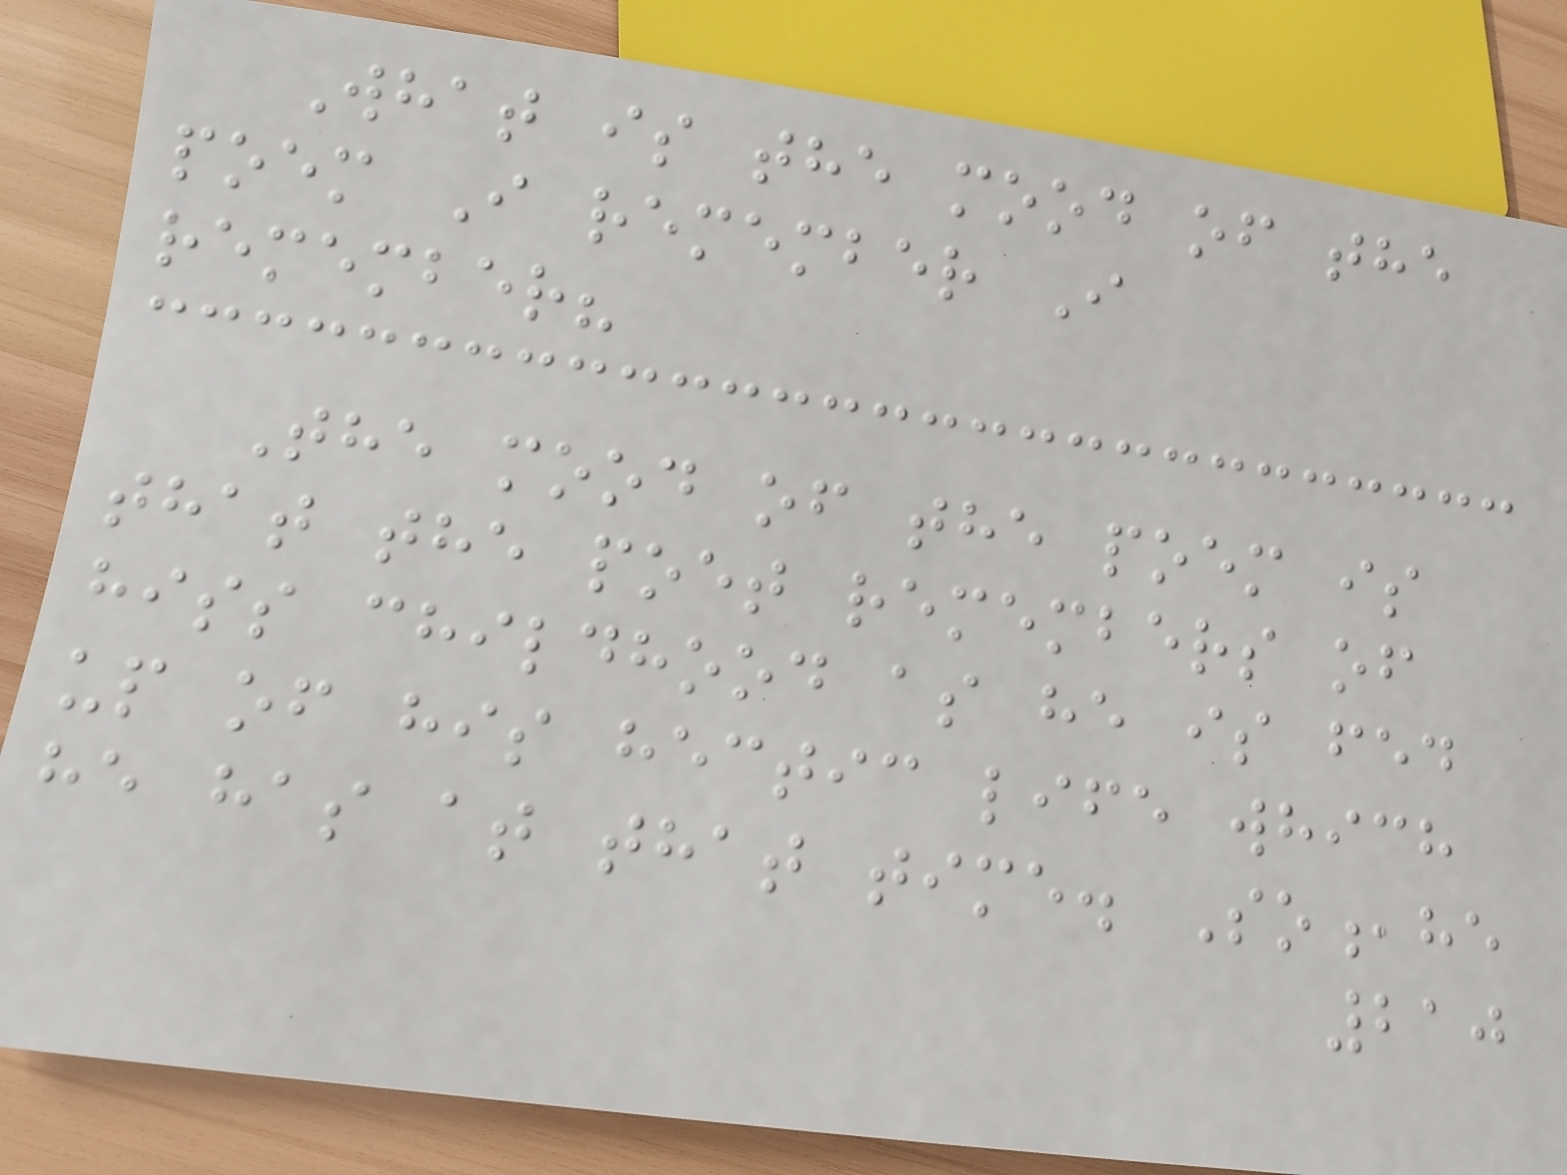What is the mood of the
poem I remember I
remember?
The mood of the poem is
that the poet remembers of
hiss childhood as he is fed
up of his hectic life which
he has at that time. So,he
210
